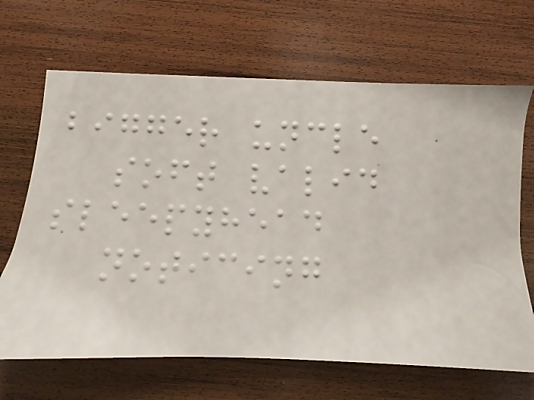bigger uncle
soft valid
sleepyhead
noticing
